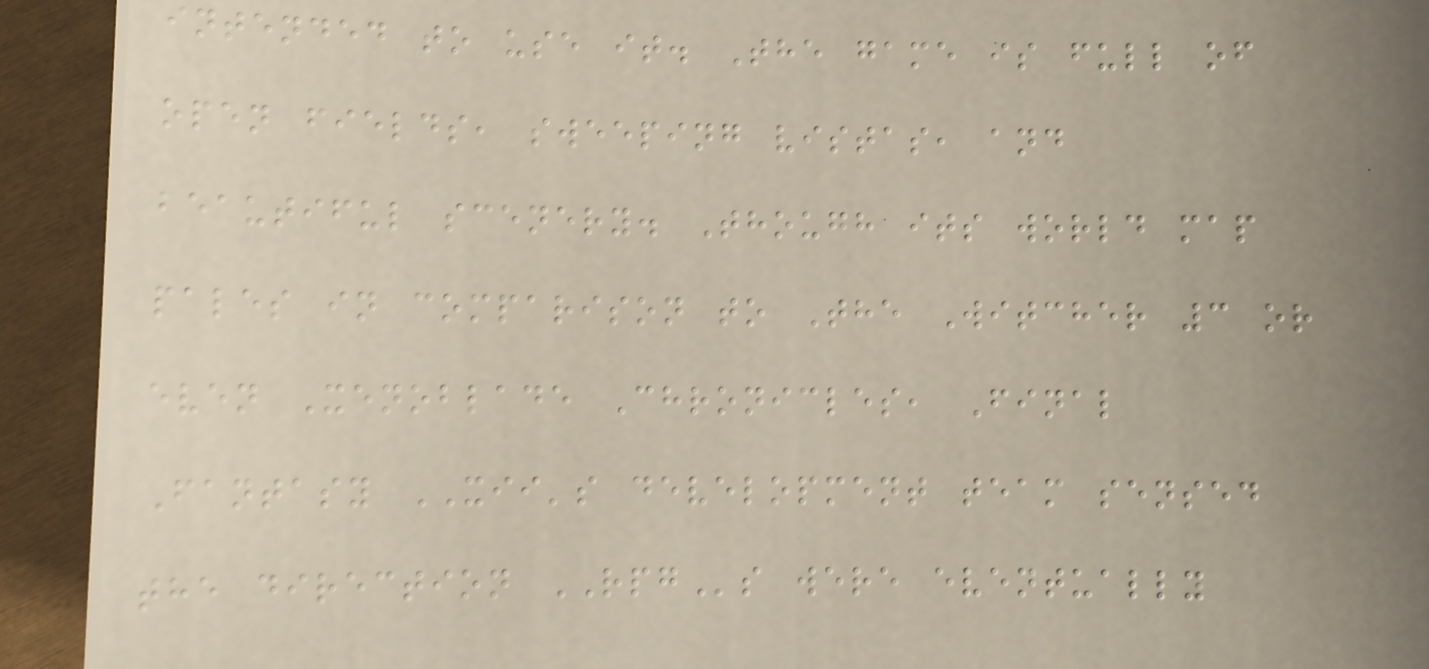intended to use it. The game is full of
open fields, sweeping vistas, and
beautiful scenery. Though its world map
pales in comparison to The Witcher 3 or
even Xenoblade Chronicles, Final
Fantasy XII's development team sensed
the direction RPGs were eventually
